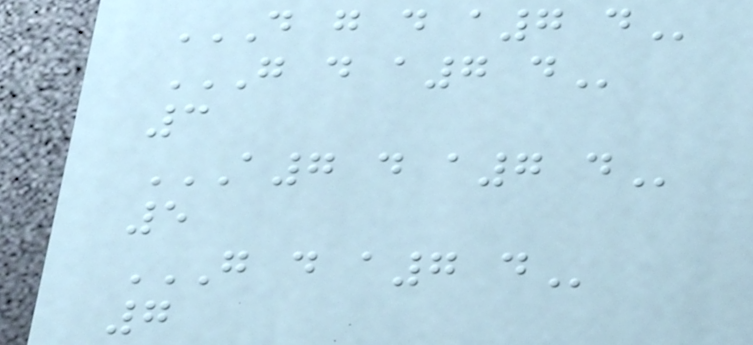D G D A7 D
G D A7 D
3
A7 D A7 D
5
G D A7 D
7
